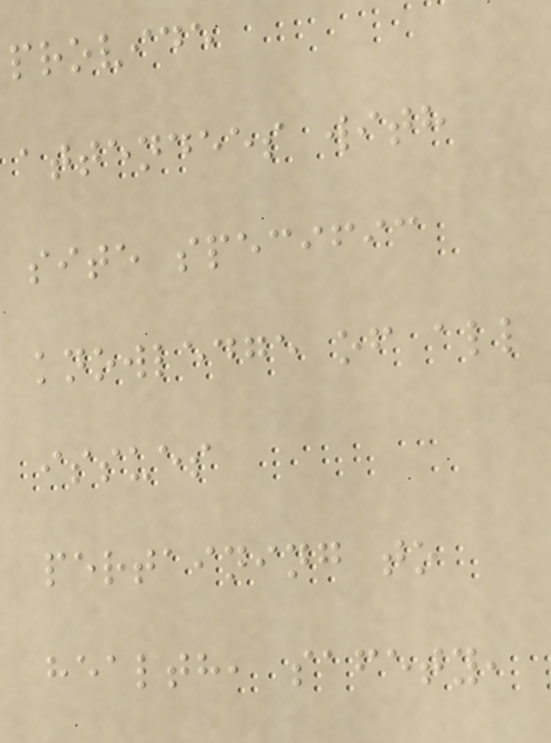provide
attendees with
site specific
knowledge of all
issues
pertaining to
health, safety,
